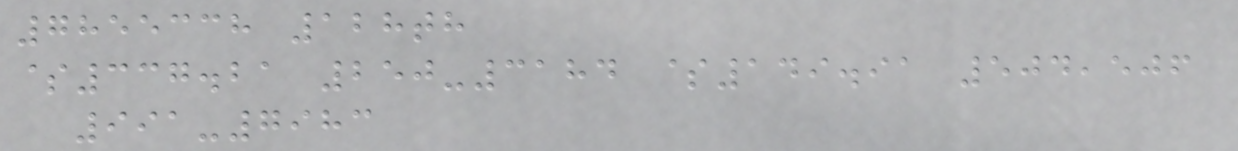7855338 128th
$337.21 250-3184 $149.91 504,506
991-7983
